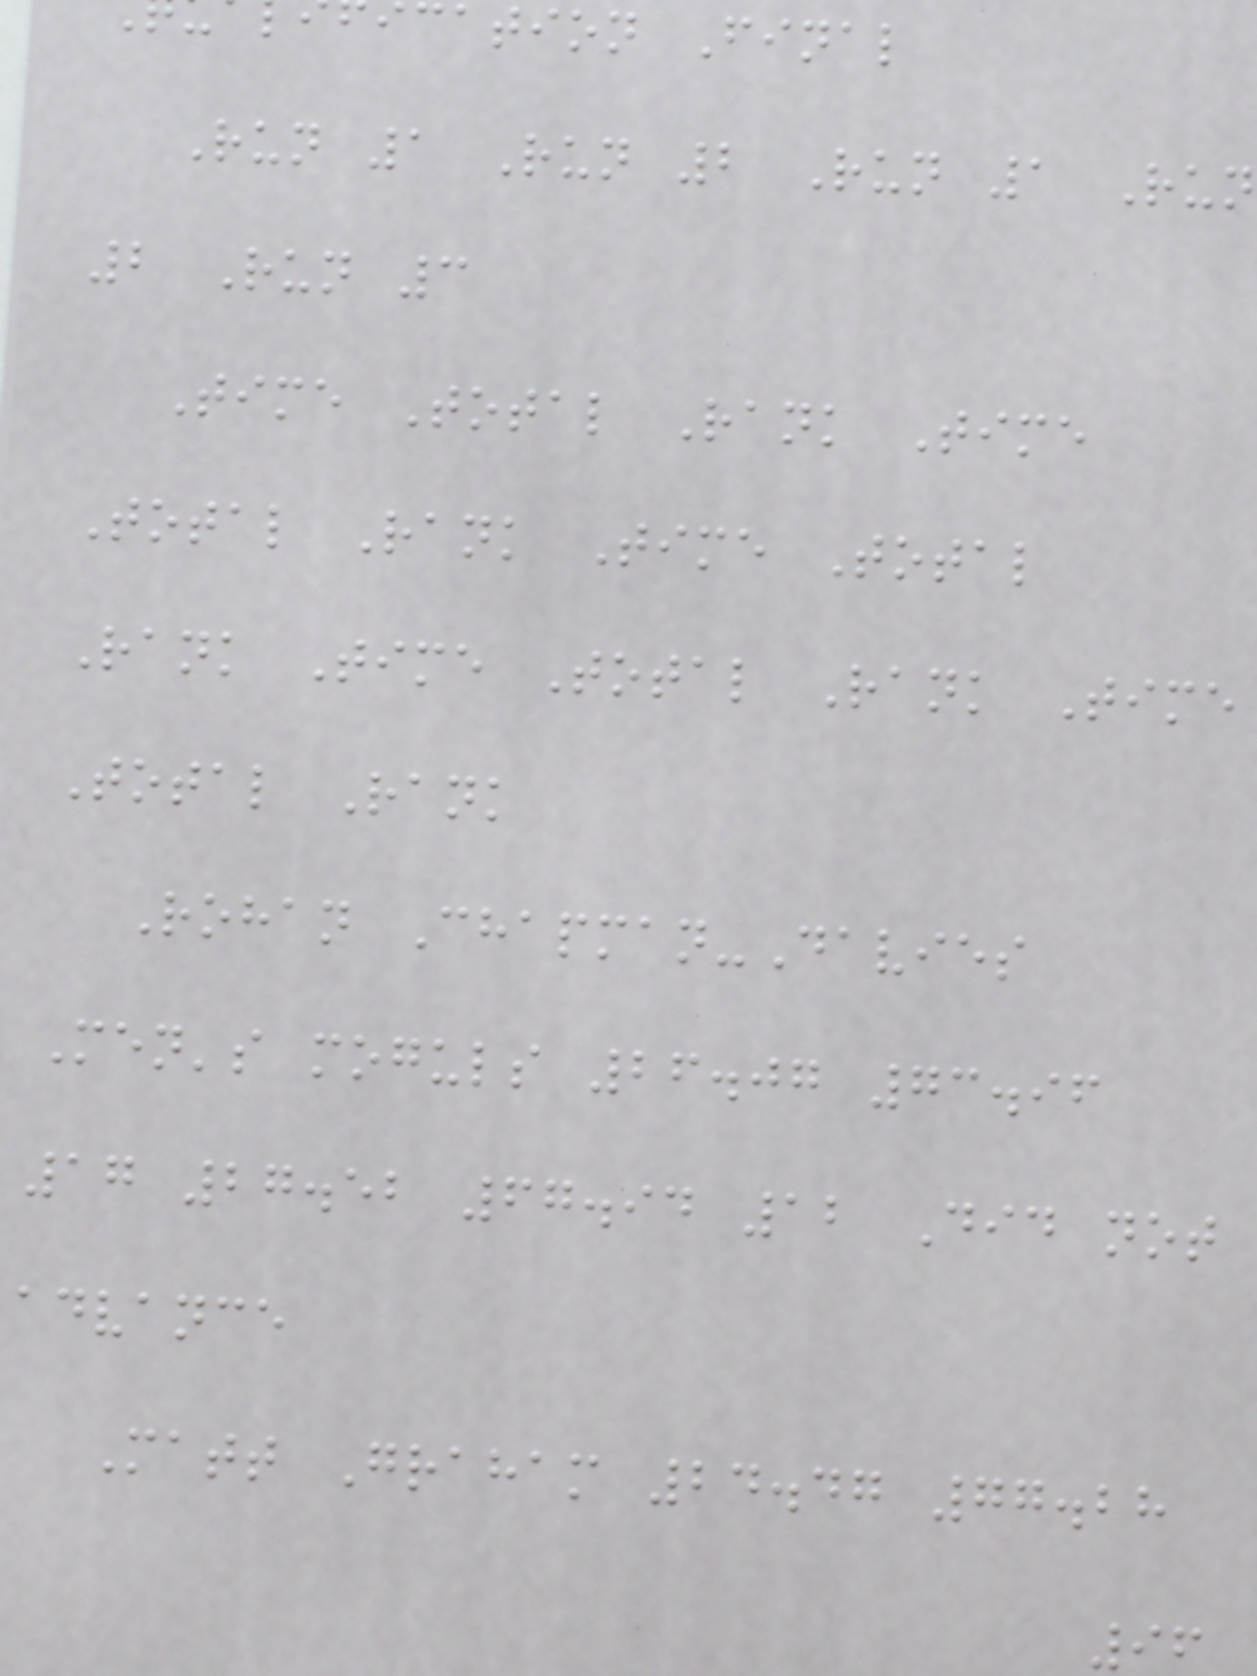cation Final
Run 1 Run 2 Run 1 Run
2 Run 3
Time Total Rank Time
Total Rank Time Total
Rank Time Total Rank Time
Total Rank
Rohan Chapman-Davies
Men's moguls 26.07 73.96
17 27.52 67.94 12 Did not
advance
Matt Graham 24.47 77.28
96
